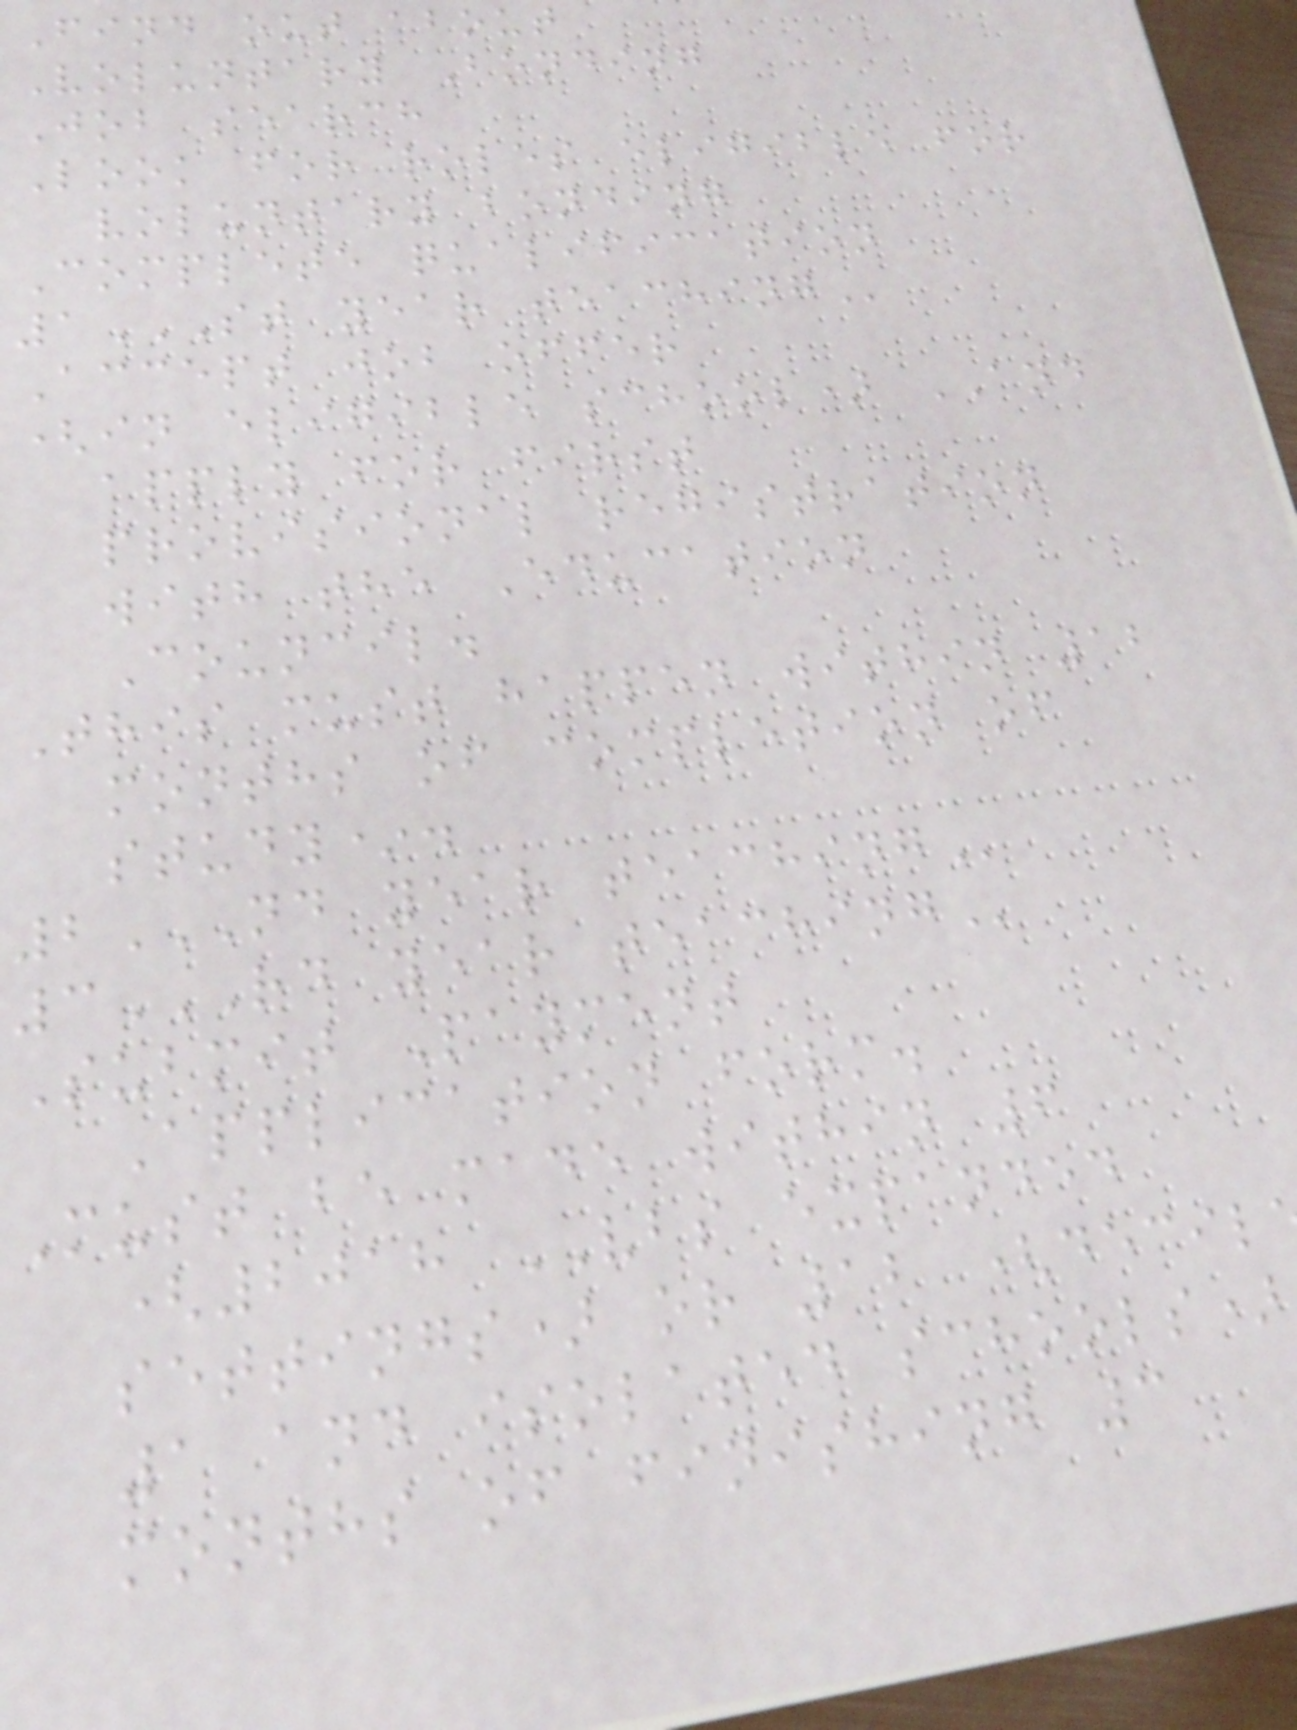Find out about
Voluntary Bonding
Job search
Look for roles eligible for
voluntary bonding
Complete qualification
1ST YEAR TEACHING
Accept job offer
(in eligible school) AND
apply for first
provisional registration
with the Education
Council.
This must happen within 12
months of completion of
study*.
2ND YEAR TEACHING
3RD YEAR TEACHING
Submit Payment
Application form.
Must be made within 6
(2018 VBS expanded
settings) or 12 (decil
1 and isolated schools)
months of finishing 3
